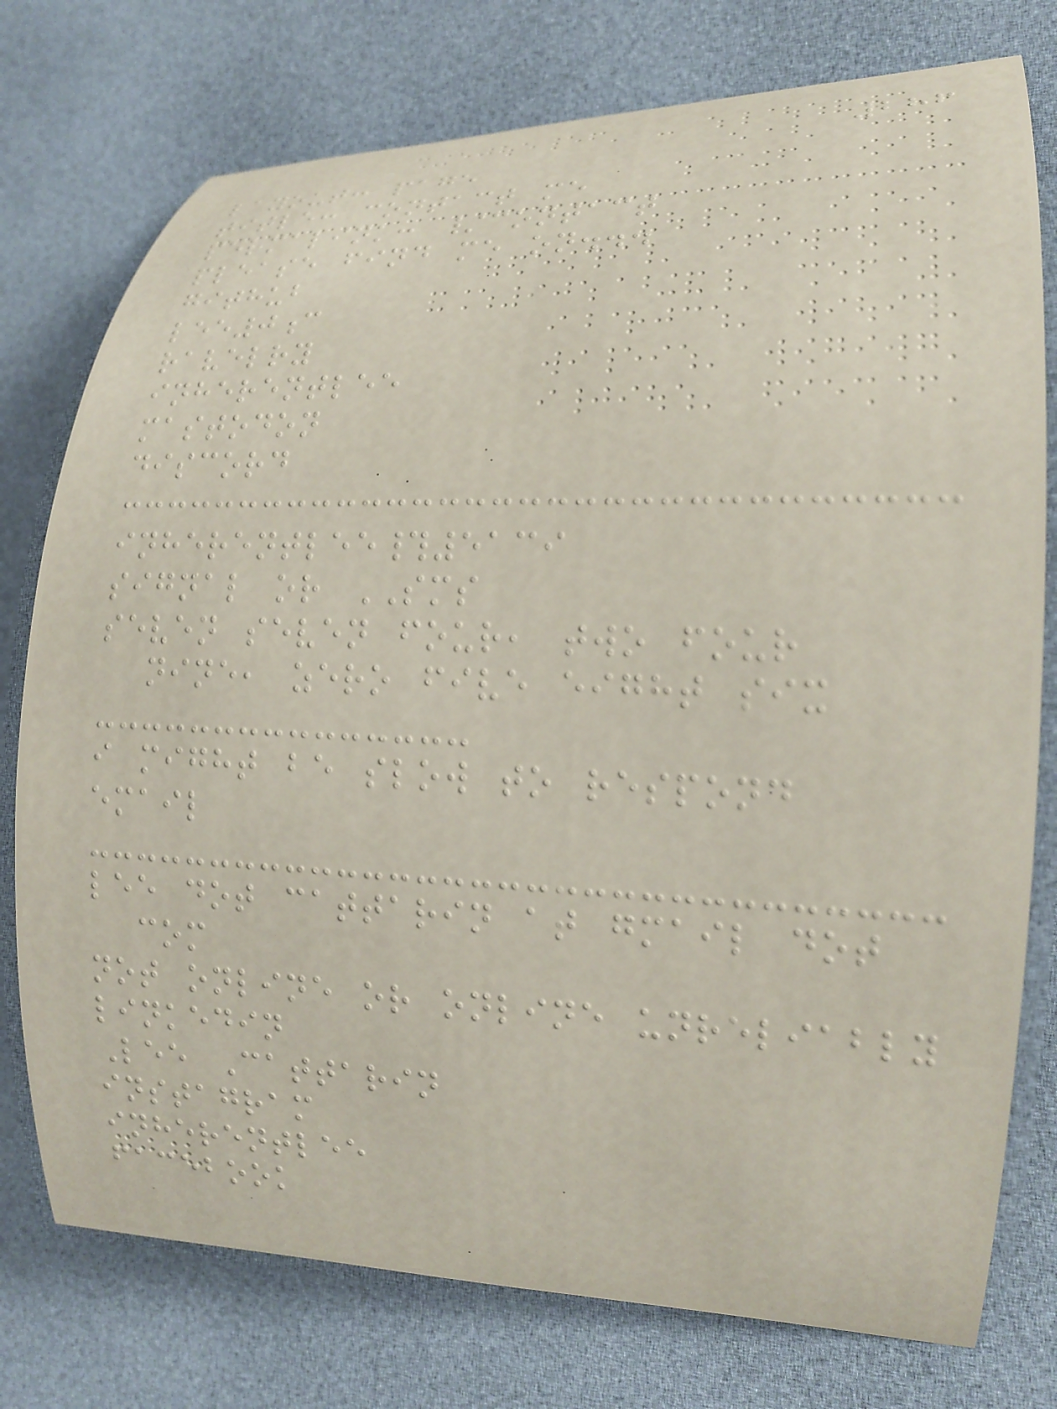286
layout: page
title: contact me
permalink: /contact
please find me on...
github
lee0c
ravelry
inherentlee
mastodon
discord
inherentlee#5139
signal or SMS
seven seven four, two four
nine, zero five eight six
i might be slow to respond
email
lee dot cattarin at gmail dot
com
not online or online unreliably
linkedin
Lee Cattarin
instagram
inherentlee
facebook
